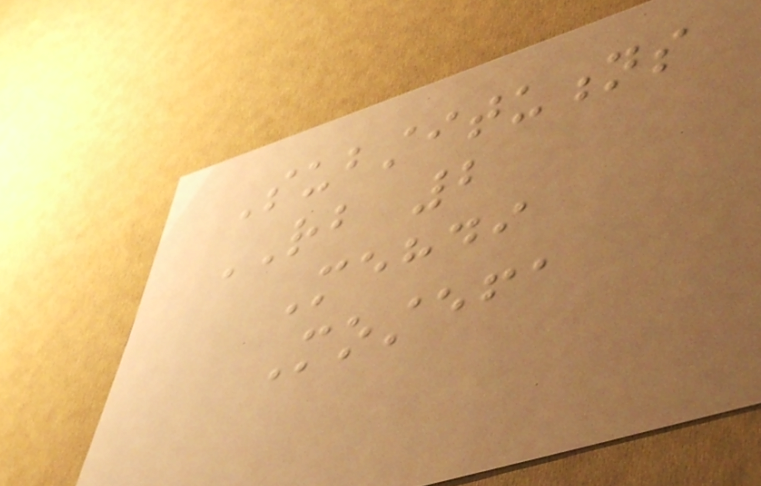Substitutions
RB 2
Mehdi
Mostefa
